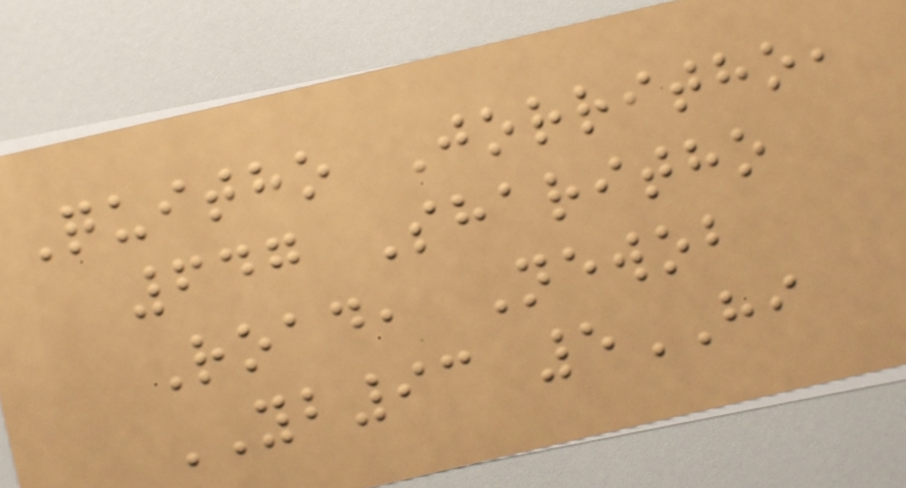Quitho Jorritho,
647 Sharitho
Road, Newob
YB93 5HI
